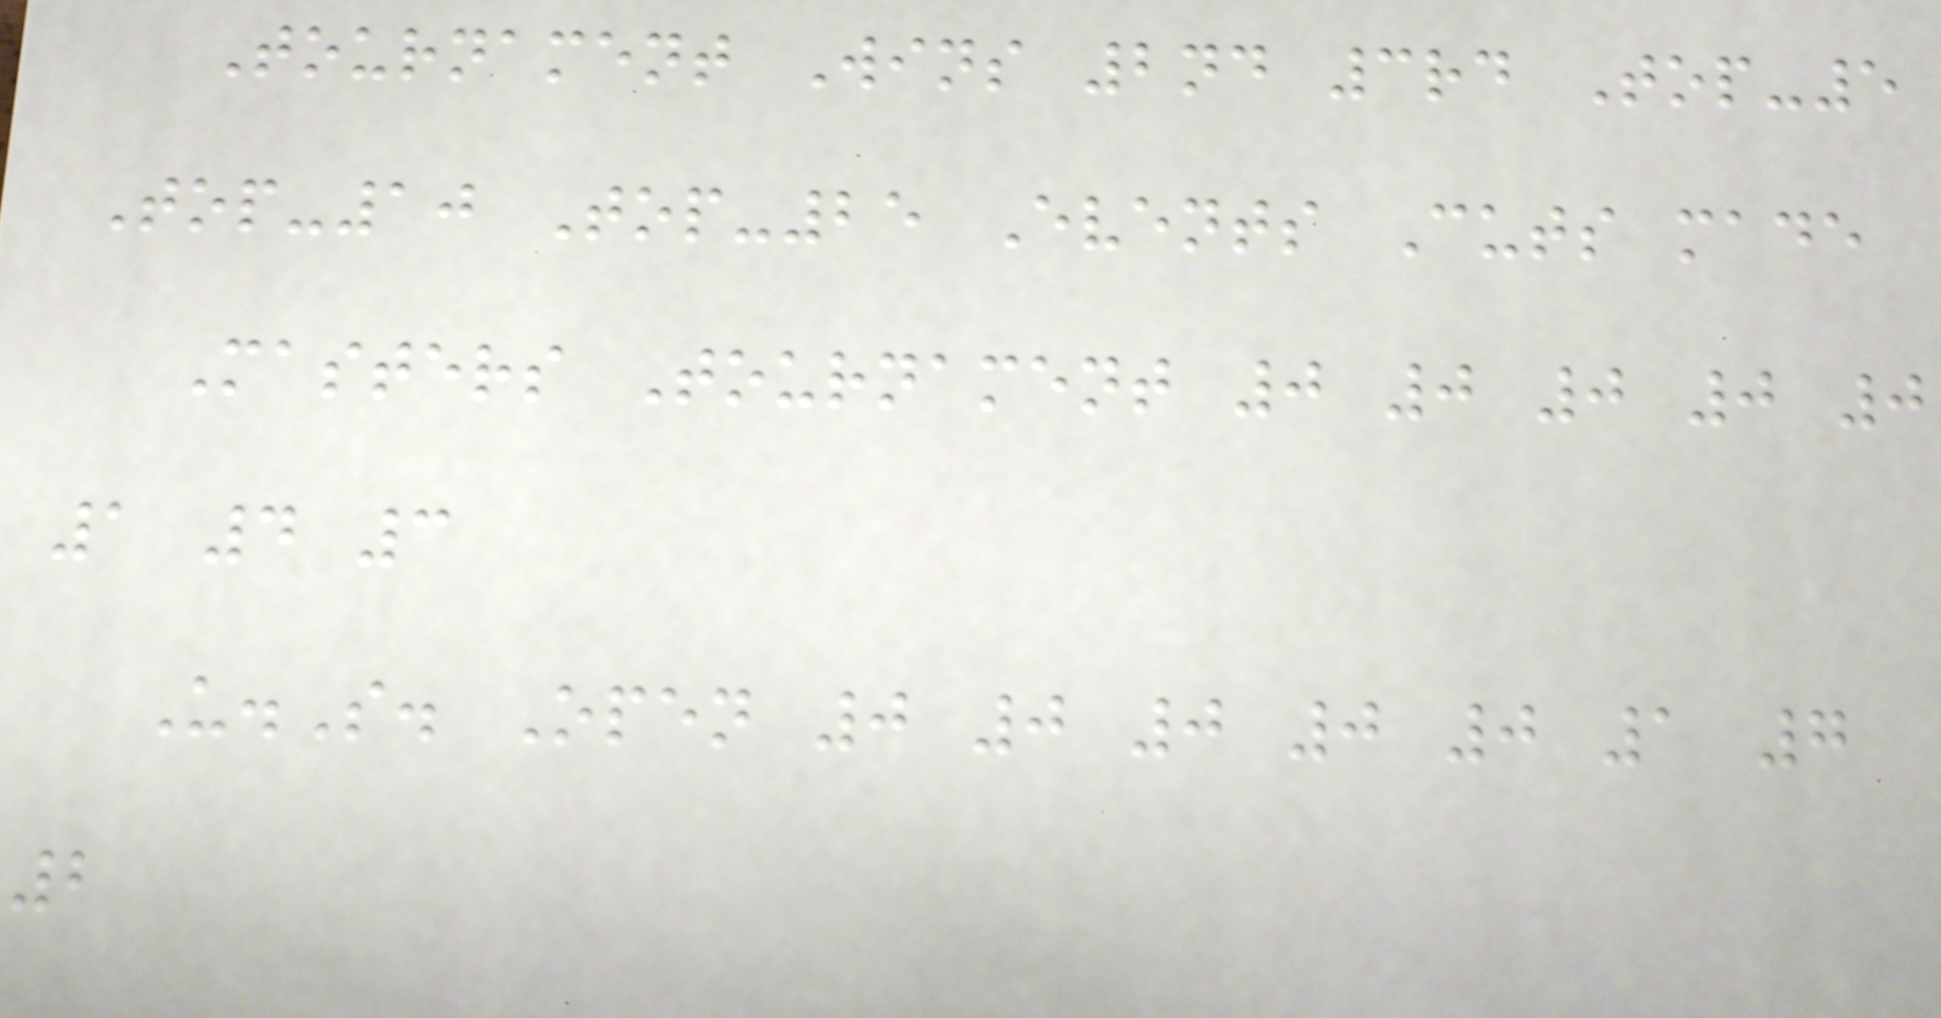Tournament Wins 2nd 3rd Top-5
Top-10 Top-25 Events Cuts made
Masters Tournament 0 0 0 0 0
1 4 3
U.S. Open 0 0 0 0 0 1 7
2
